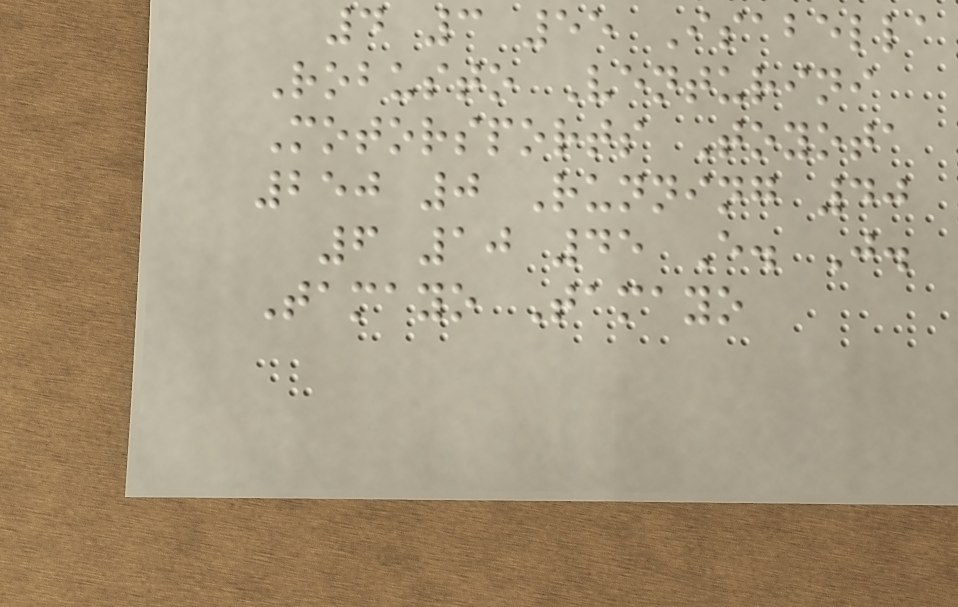4 3 55 Isabella
Robusto Venturini
Motorsports Toyota
250 0 Running 40
6 10 45 E. J.
Tamayo Tamayo
